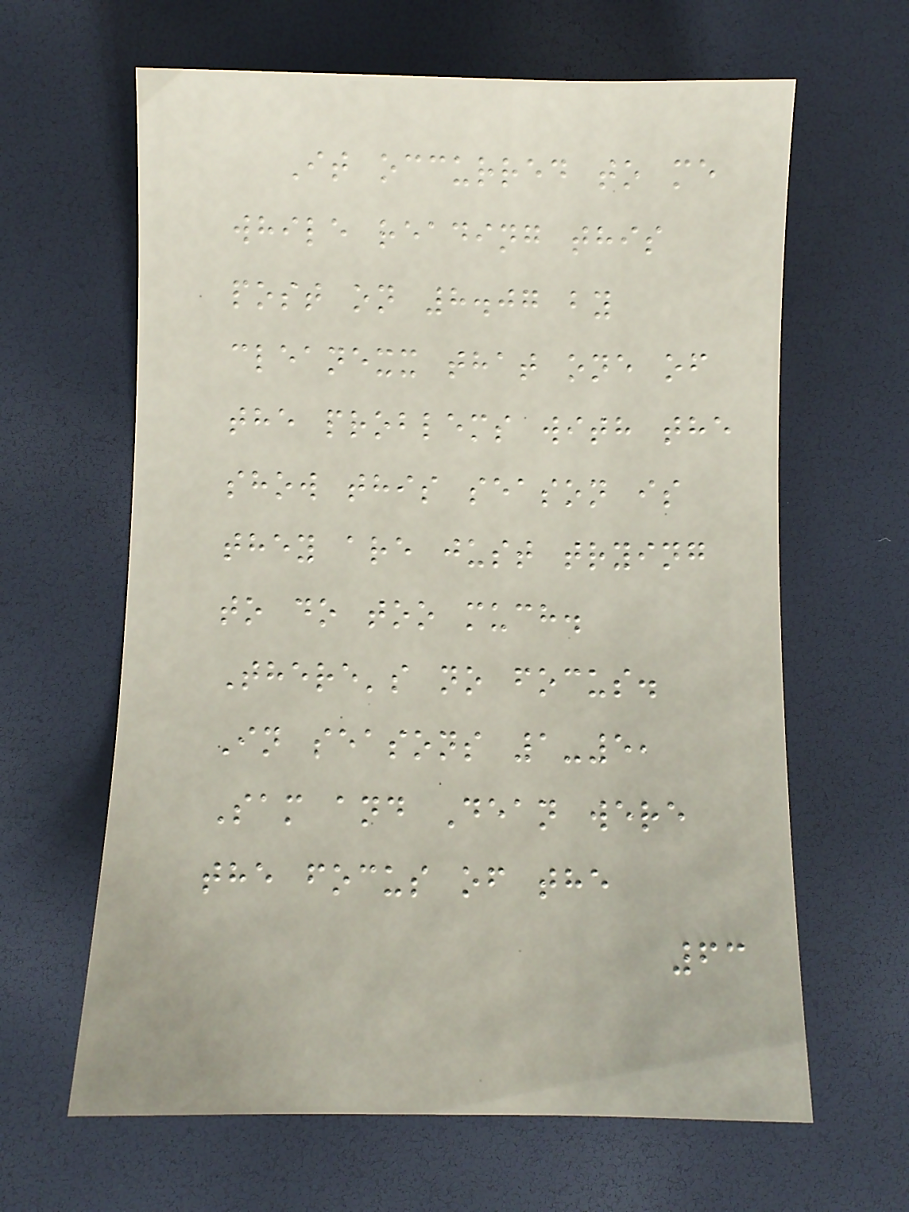It occurred to me
while reading this
post on 8.07 by
cleanexx that one of
the problems with the
show this season is
they are just trying
to do too much.
There's no focus.
In seasons 1-5,
Sam and Dean were
the focus of the
63
